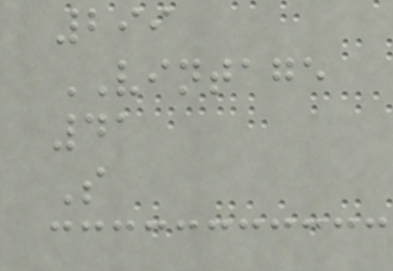299
VINTAGE
41
S
